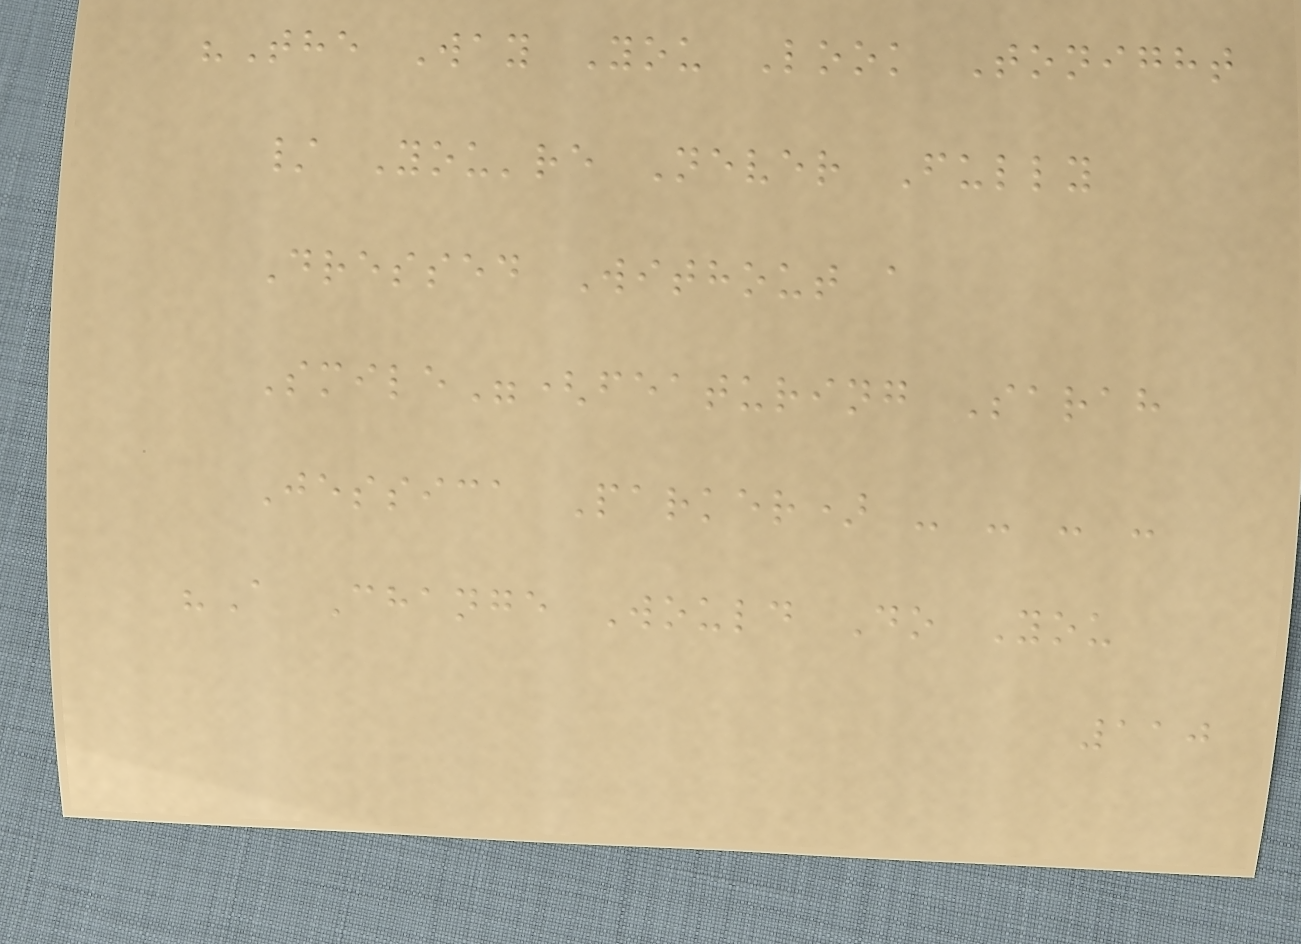"The Way You Look Tonight
/ You're Never Fully
Dressed Without a
Smile"(featuring Sarah
Jessica Parker) - - - -
"A Change Would Do You
110
